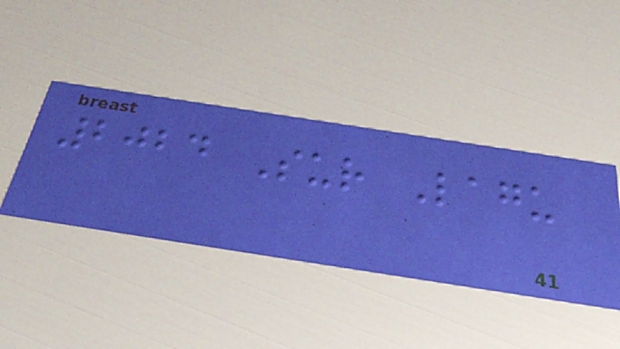2024 Sur Lagu
